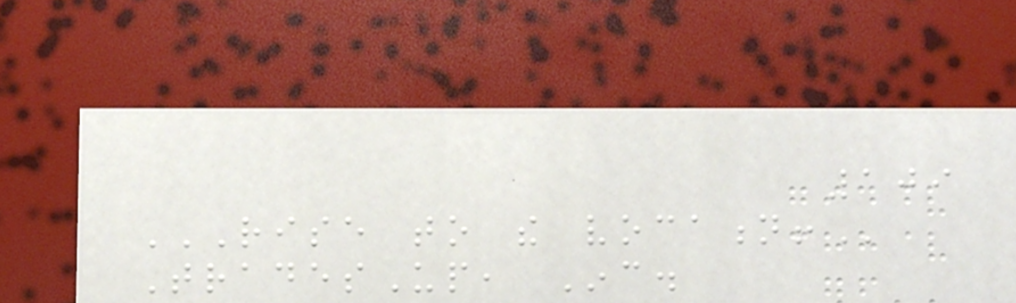109
RISE TO THE VOCATION!
TradesUp, Inc.
